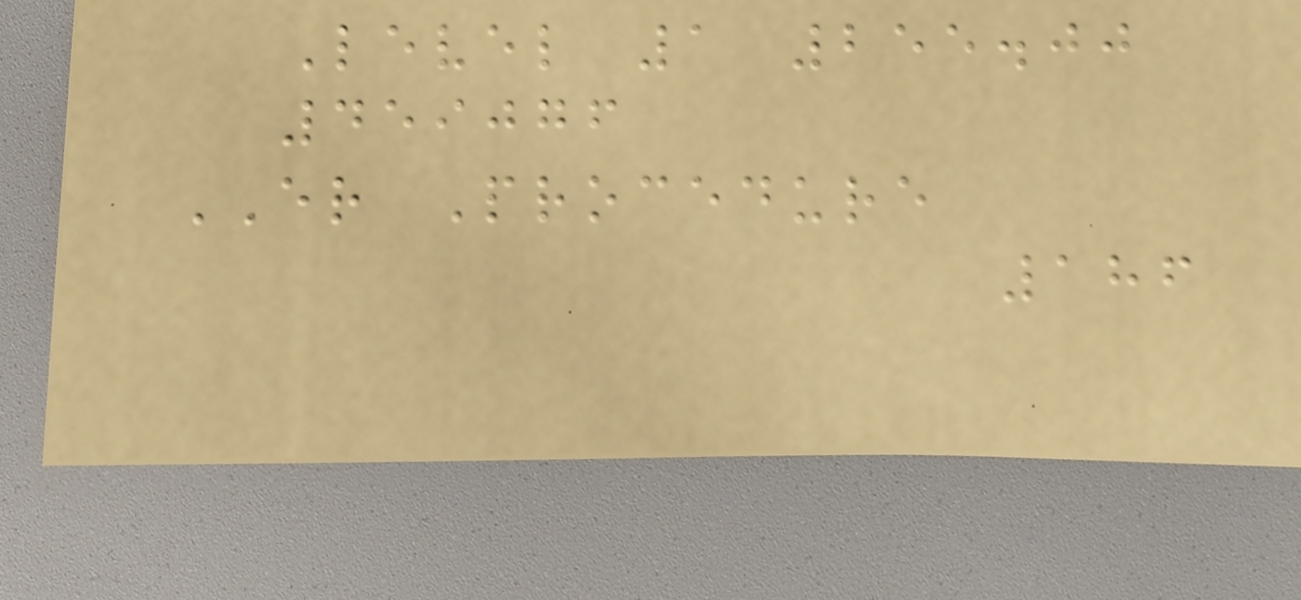Level 1 255.00
459076
ER Procedure
186
